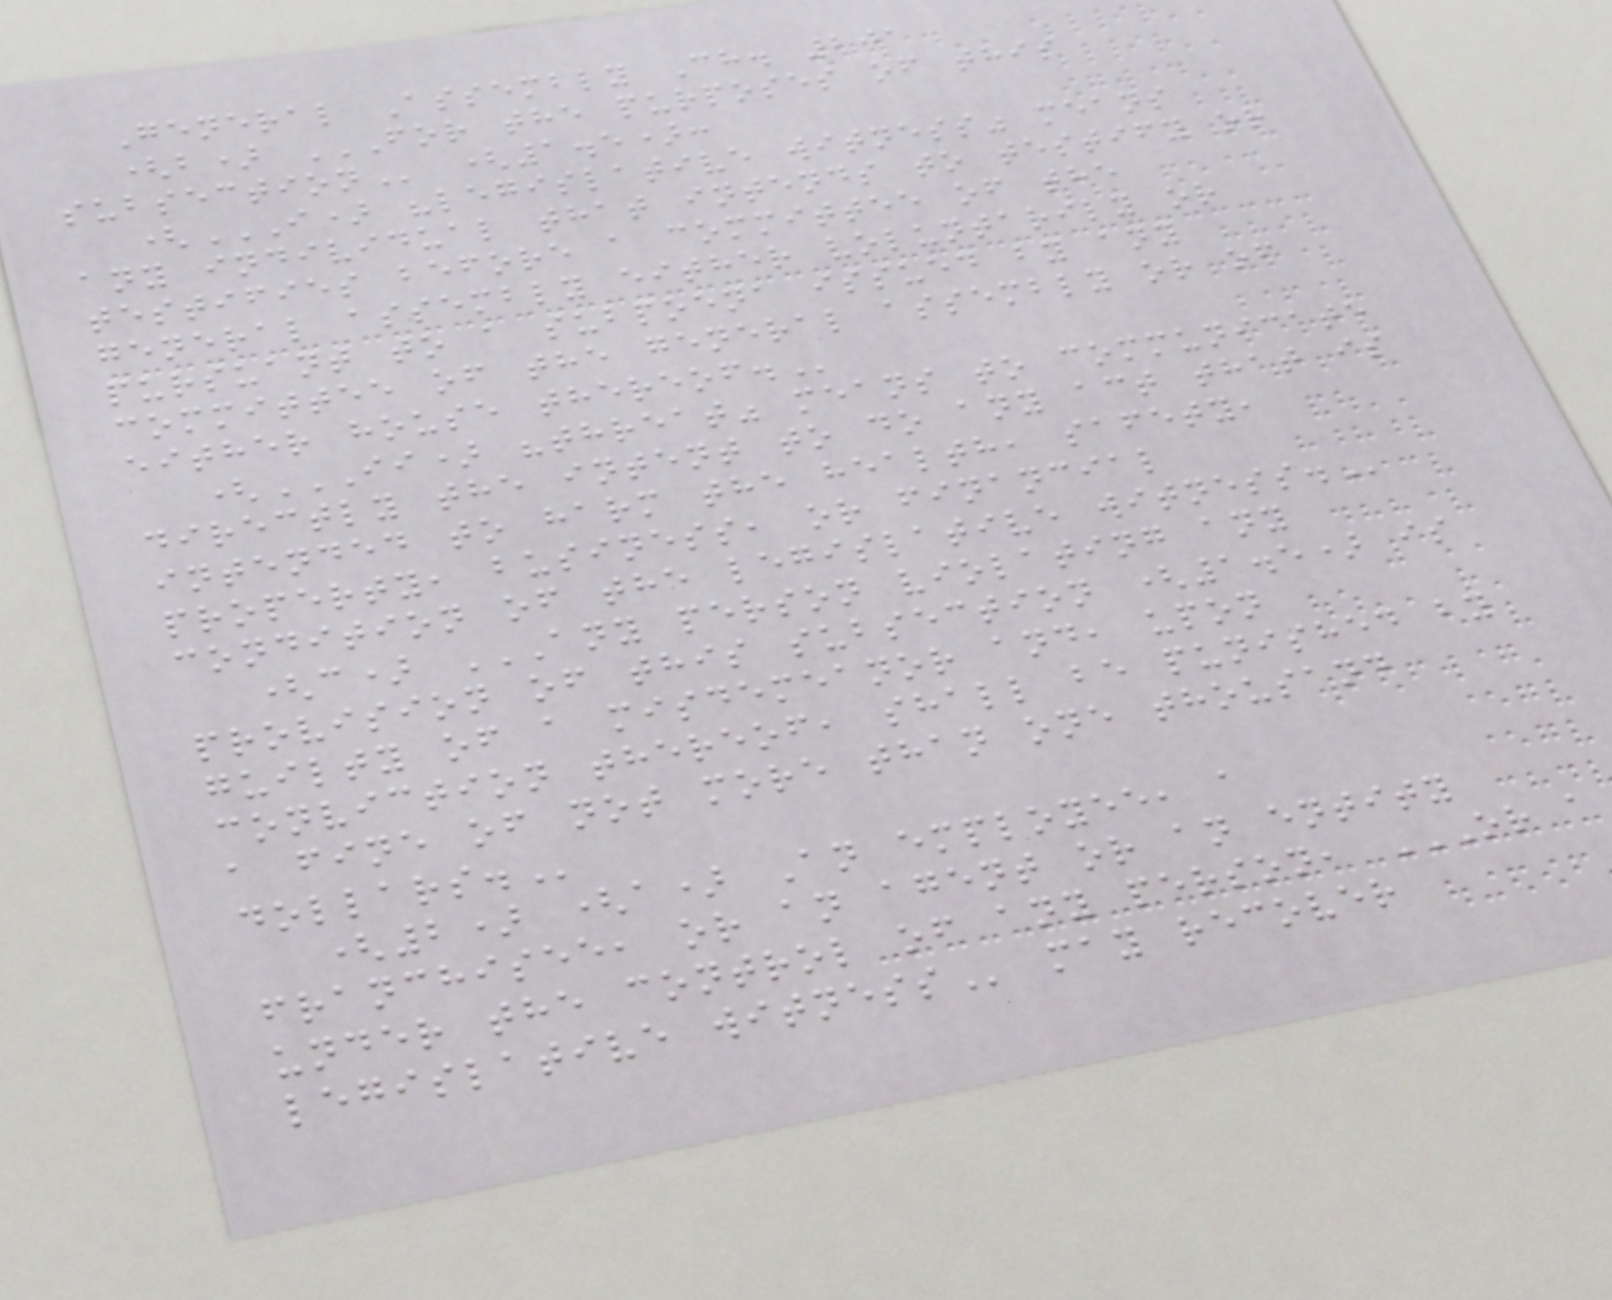General Assembly Ch. 201
(b) FOR THE PURPOSES OF THIS
SUBSECTION (1.5):
(I) "LEGISLATIVE WITNESS" MEANS
ANY INDIVIDUAL THAT INTENDS TO TESTIFY OR
TESTIFIES BEFORE A COMMITTEE OF THE
GENERAL ASSEMBLY EITHER VOLUNTARILY OR
PURSUANT TO A SUBPOENA ISSUED BY ANY
COMMITTEE OF THE GENERAL ASSEMBLY OR OF
EITHER HOUSE THEREOF.
(II) "THREAT" MEANS TO COMMUNICATE
DIRECTLY THE INTENT TO DO ANY ACT THAT IS
INTENDED TO HARM THE HEALTH, SAFETY,
PROPERTY, BUSINESS, OR FINANCIAL
CONDITION OF THE LEGISLATIVE WITNESS.
(c) ANY PERSON VIOLATING ANY
PROVISION OF THIS SUBSECTION (1.5) IS
GUILTY OF A MISDEMEANOR AND, UPON
CONVICTION THEREOF, SHALL BE PUNISHED BY
A FINE OF NOT MORE THAN ONE THOUSAND
DOLLARS.
(2) (a) An employee, a
franchisee, or an agent or an entity
under the control of any person, OR A
LEGISLATIVE WITNESS may recover
